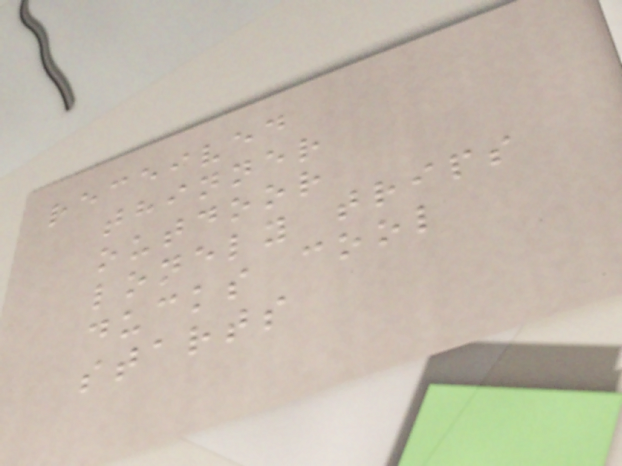received
thinner
outdoor
lonely trips
ducks cool
starts
